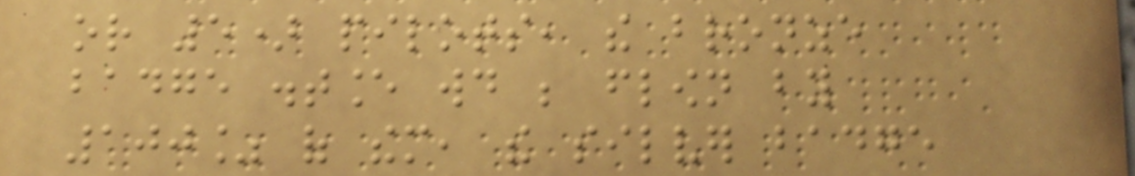or 5) pilots, the bronze
badge distance would be flown by
100% of them, the silver badge
